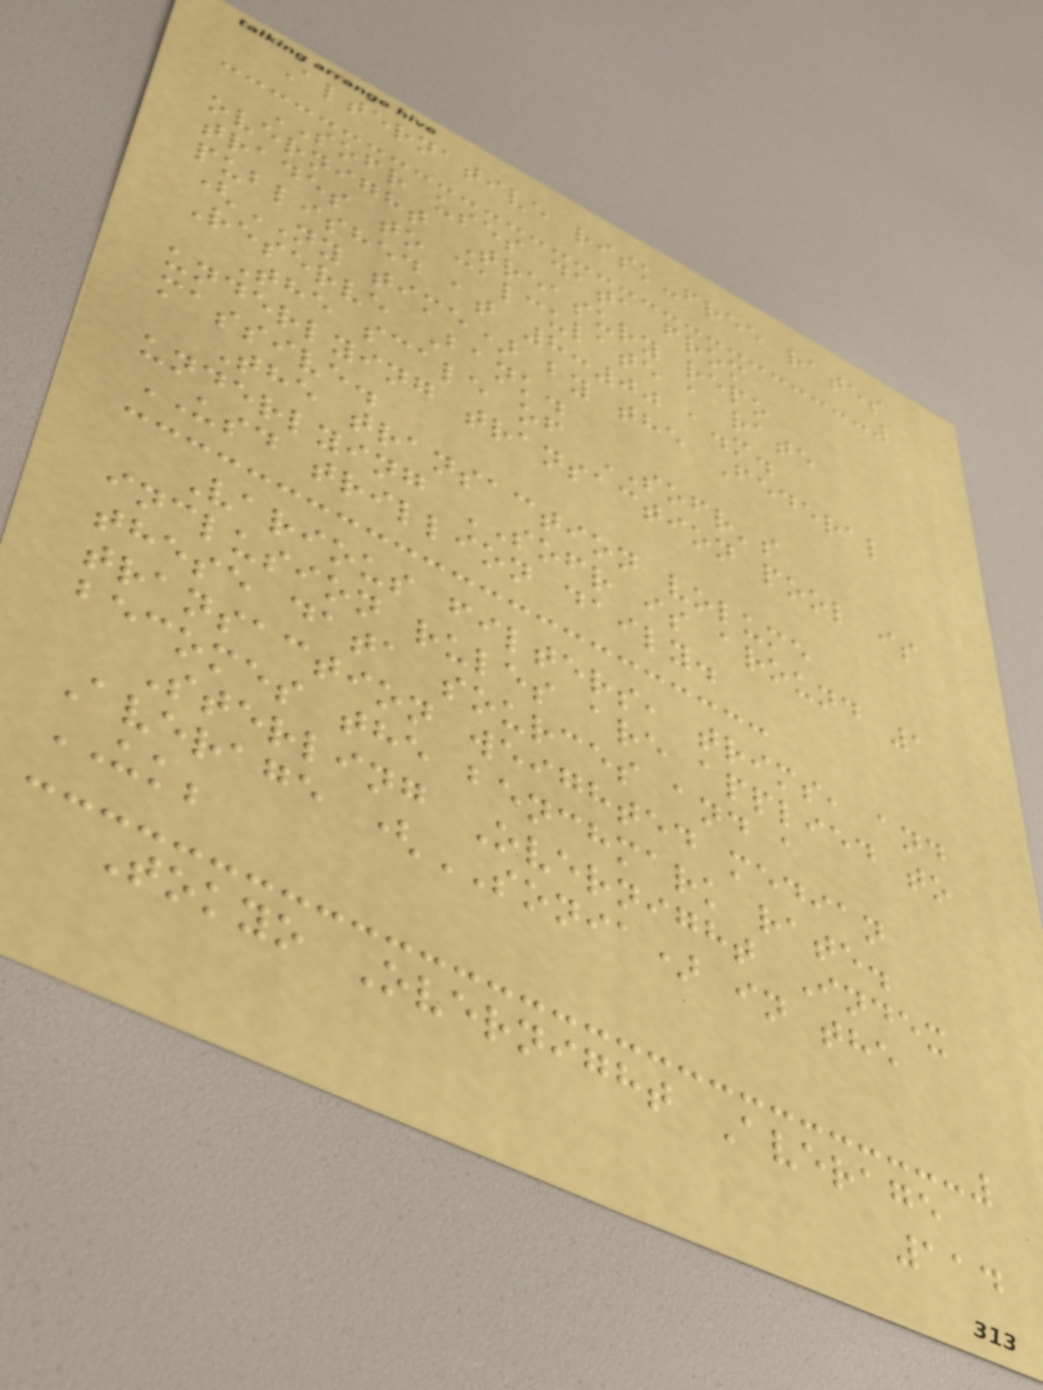Alternative risk-free rates
SOFR uses data from
overnight Treasury repo
trades to calculate a rate
published at 8:00 a.m.
(NY time) by the Federal
Reserve Bank.
The scale of SOFR's
underlying transaction pool is
massive.
The transaction volume
underlying SOFR is around 1
USD trillion daily.
Various filters, trims, and
inclusion rules are applied to
these data sources and a
transaction weighted median
becomes the benchmark rate.
Sterling Overnight Index
Average (SONIA) in the
UK;
Tokyo Overnight Average
114
